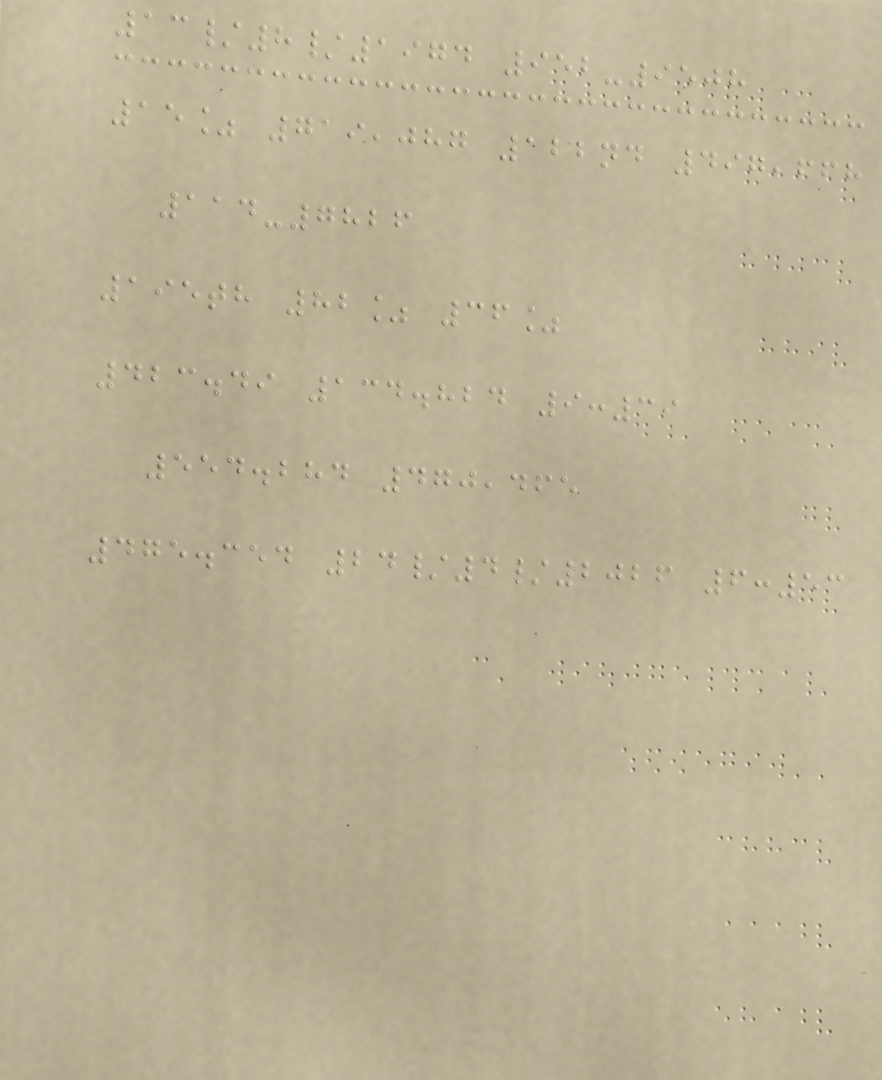13/8/1974 952-9508
15% 719,087 122nd 497,668
114-7826
195th 82% 36%
423.49 134.824 9:39
554.284 470,465
475.354 24/4/2026 6:53
